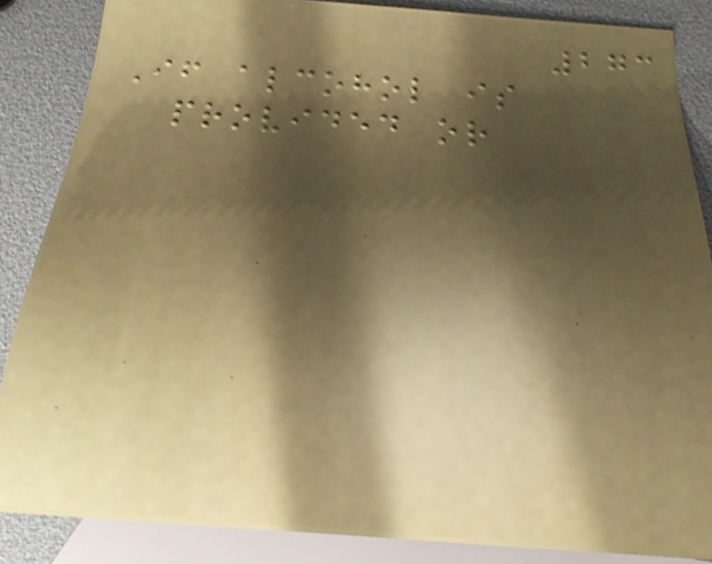273
If alcohol is
provided or
